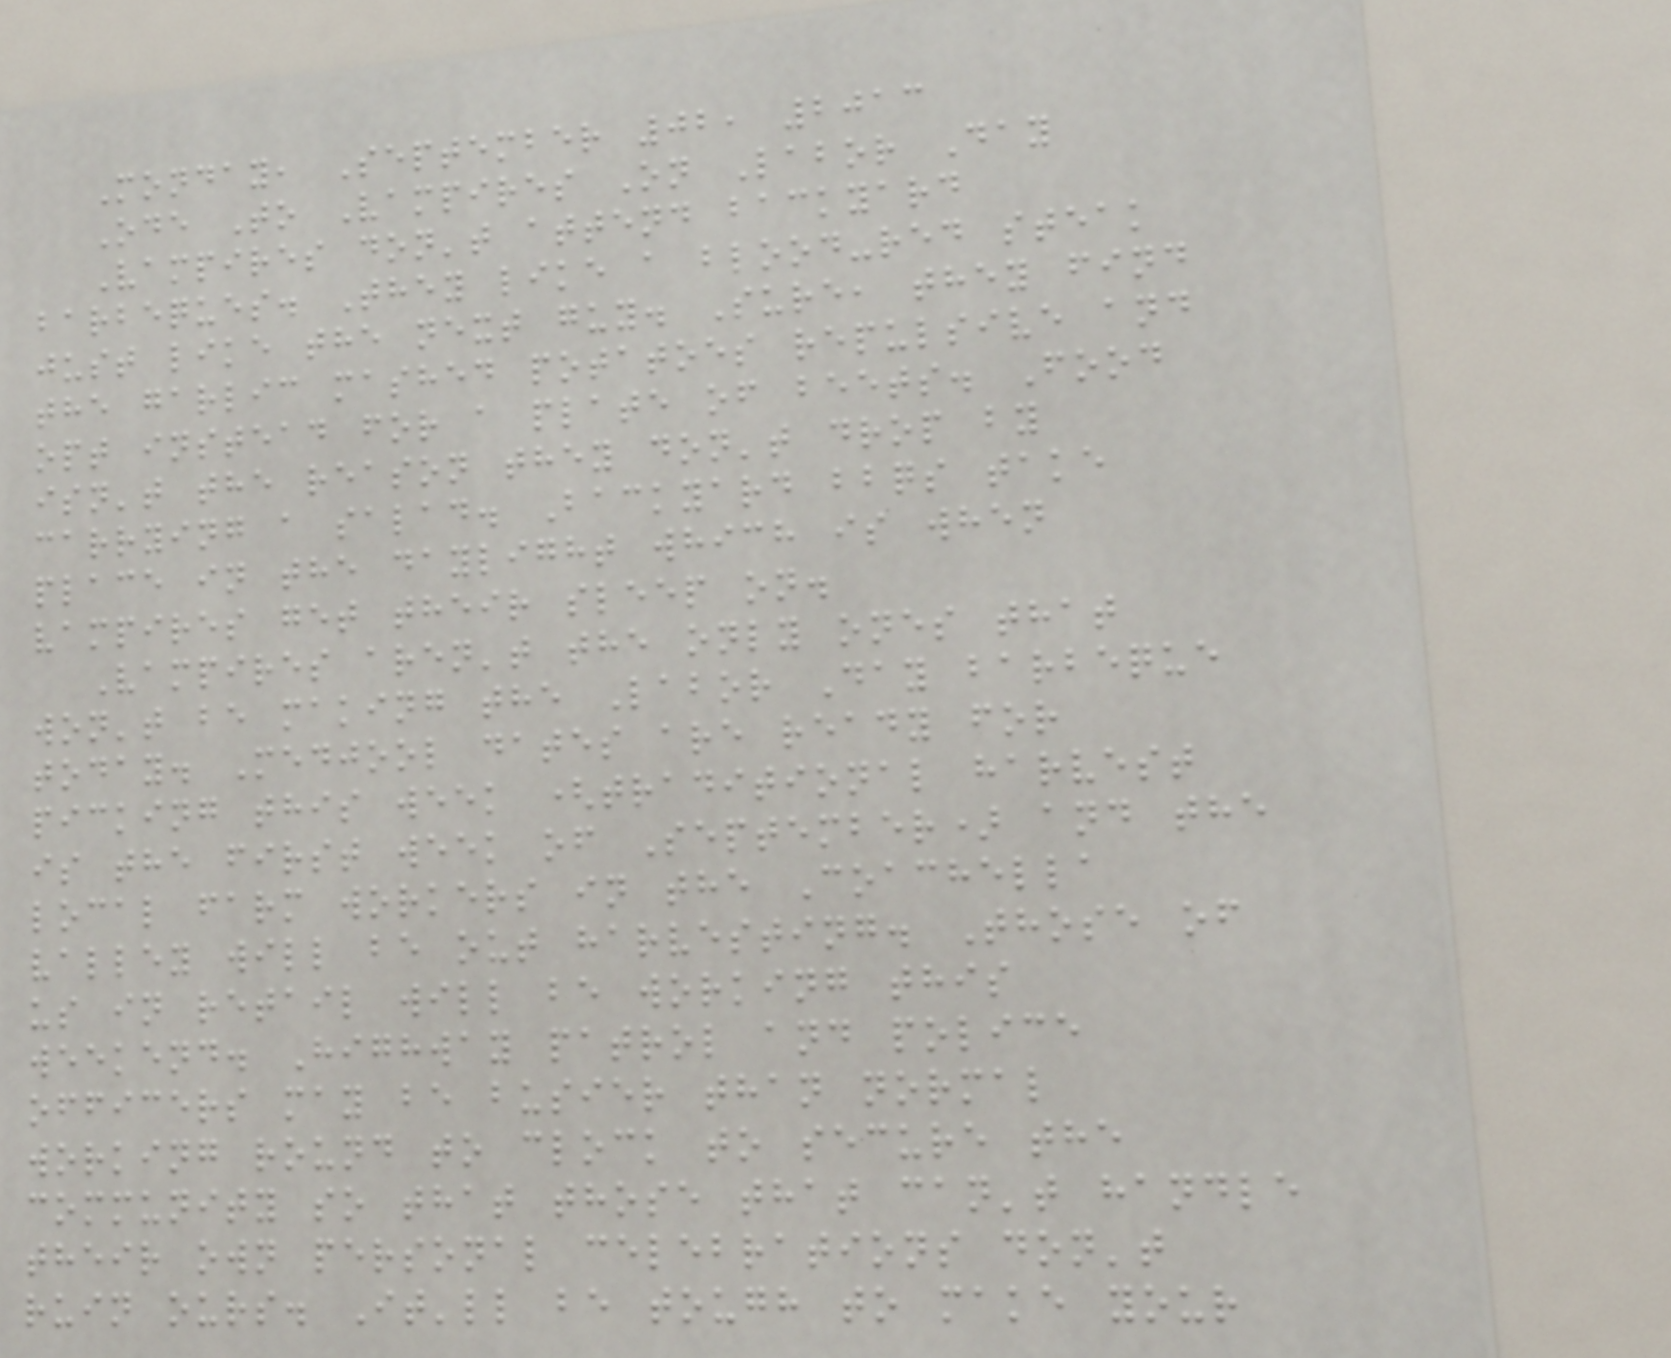Monday, September 02, 2013
Ode To Vampires On Labor Day
Vampires don't attend backyard
barbeques. They like a blood-red steak
just like the next guy. Sure, they find
the garlic mashed potatoes repulsive and
opt instead for a plate of beets. Food
isn't the reason they don't drop by
carrying a salad. Backyard bbqs take
place in the daylight which is when
vampires get their sleep on.
Vampires aren't the only ones that
won't be making the Labor Day barbeque
today. Medjool dates are ready for
picking this week (traditional harvest
is the first week of September) and the
local farm workers in the Coachella
valley will be out harvesting. Those of
us in retail will be working this
weekend. Highway patrol and police
officers may be busier than normal
working round to clock to secure the
community so that those that can't handle
their own personal celebrations don't
ruin ours. It'll be tough to make your
